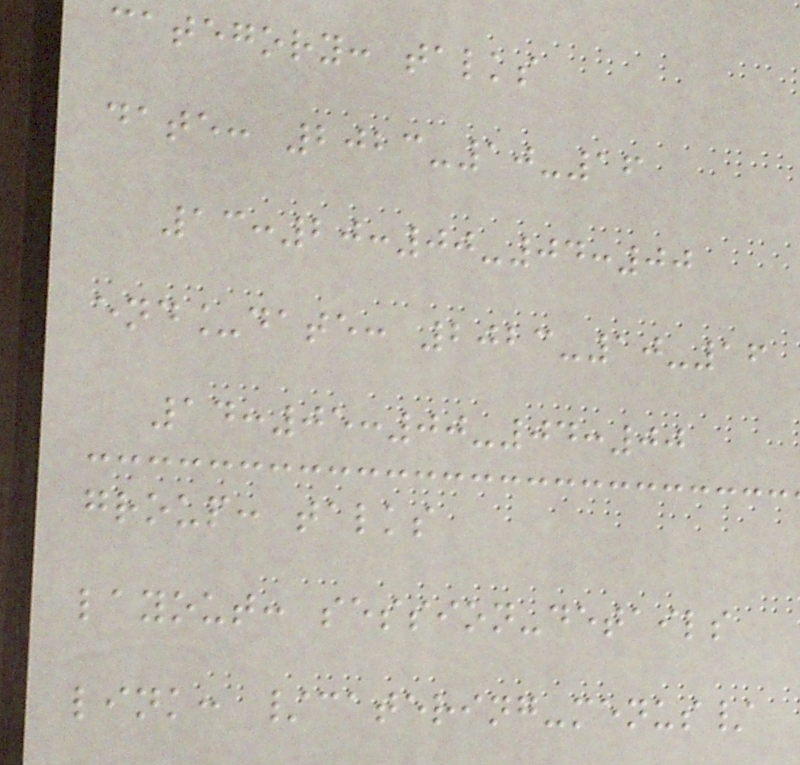category: talks
date: 2023-10-16
13:20:00-04:00
end_date: 2023-10-16
14:05:00-04:00
group: talks
layout: session-details
link: /catering-menus/
